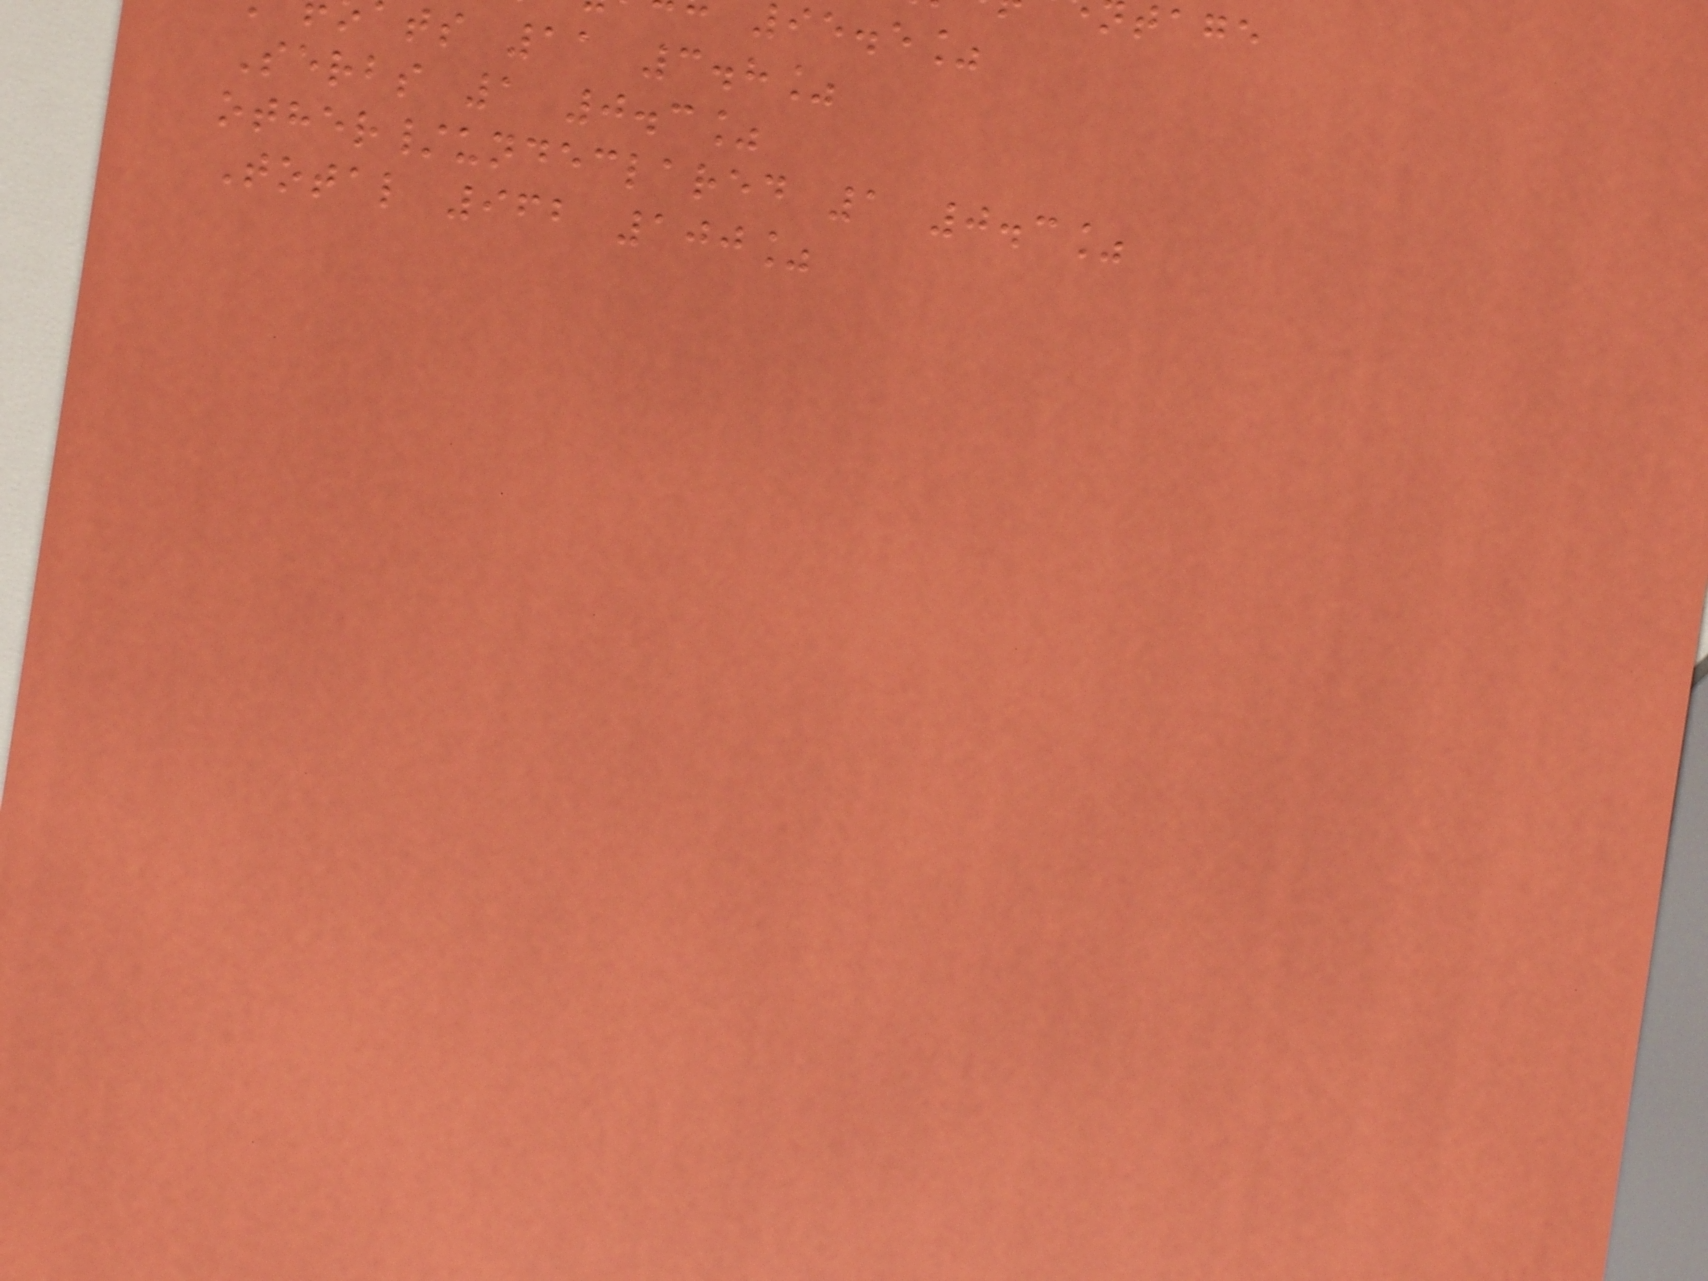95.5%
ts 11 3.8%
Serbs 1 0.3%
other/undeclared 1 0.3%
Total 962 100%
